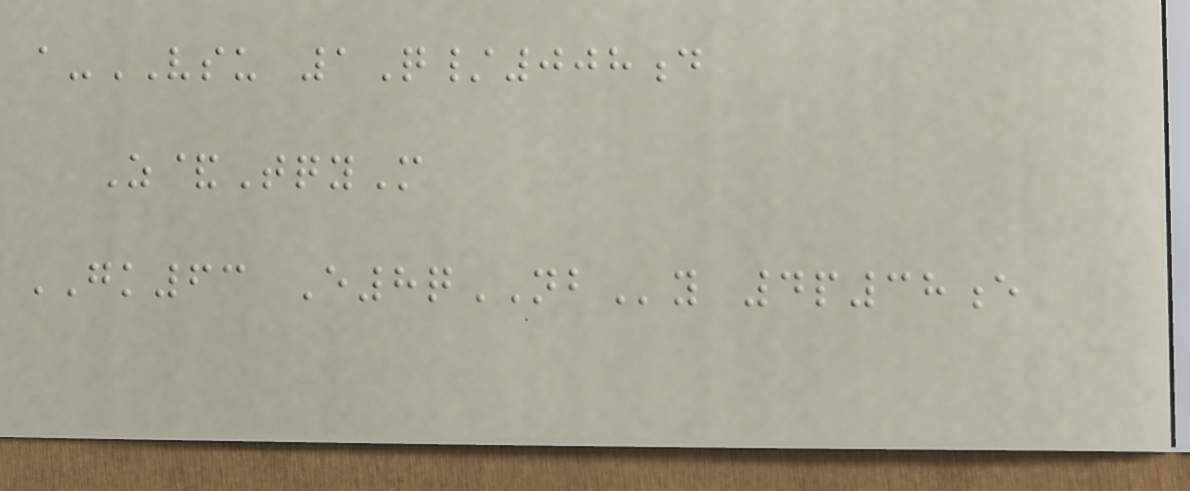a-VSU 1Q/008d
Z&TqyM
GK63 E8qNBy 4p38e
